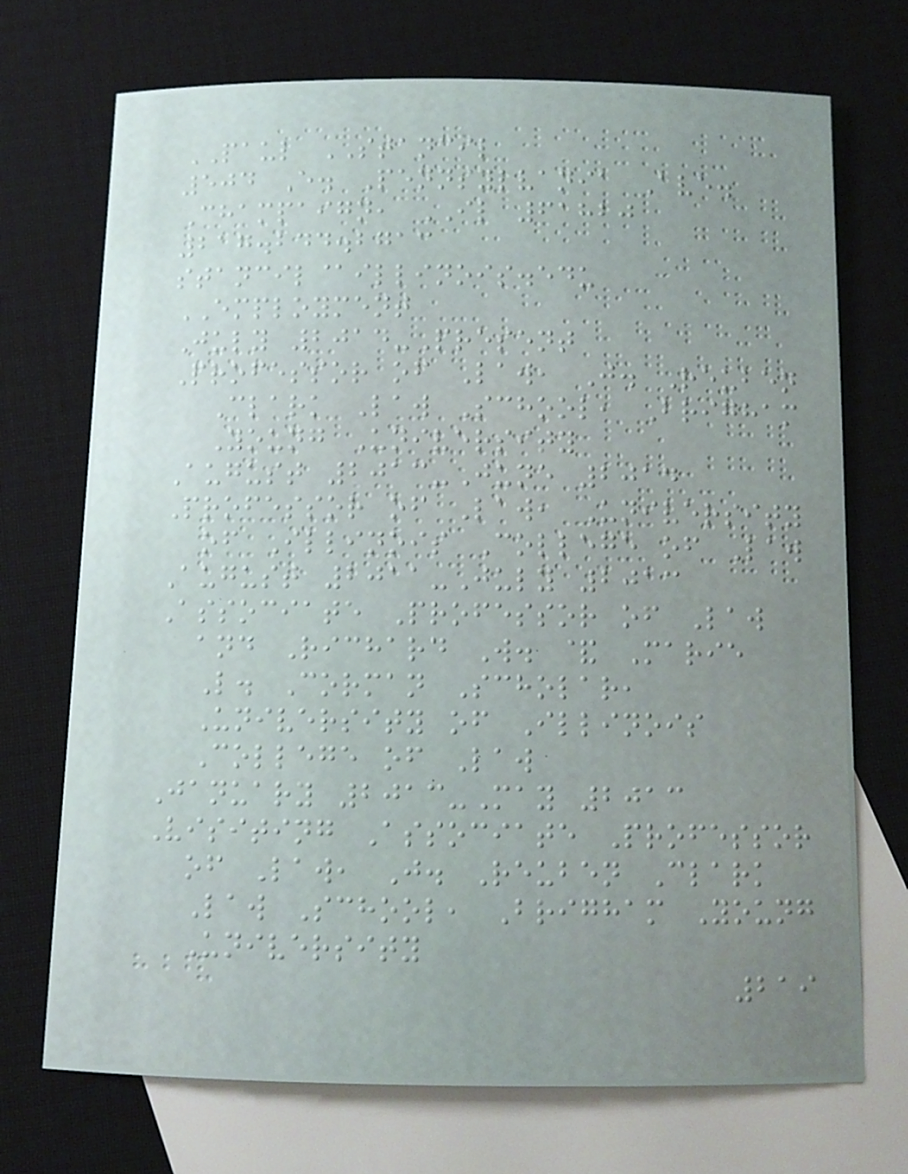PAUL STANCIL
504 E. Pennsylvania Ave.
Champaign, IL 61820
217.244.2713
stancil@illinois.edu
EMPLOYMENT
July 2014-Present
Professor of Law, J. Reuben
Clark Law School, Brigham
Young University
August 2013-June 2014
Professor of Law, University
of Illinois College of Law
August 2011-July 2013
Associate Professor of Law
and Richard W. & Marie
L. Corman Scholar,
University of Illinois
College of Law
January 2013-May 2013
Visiting Associate Professor
of Law, J. Reuben Clark
Law School, Brigham Young
University
219
